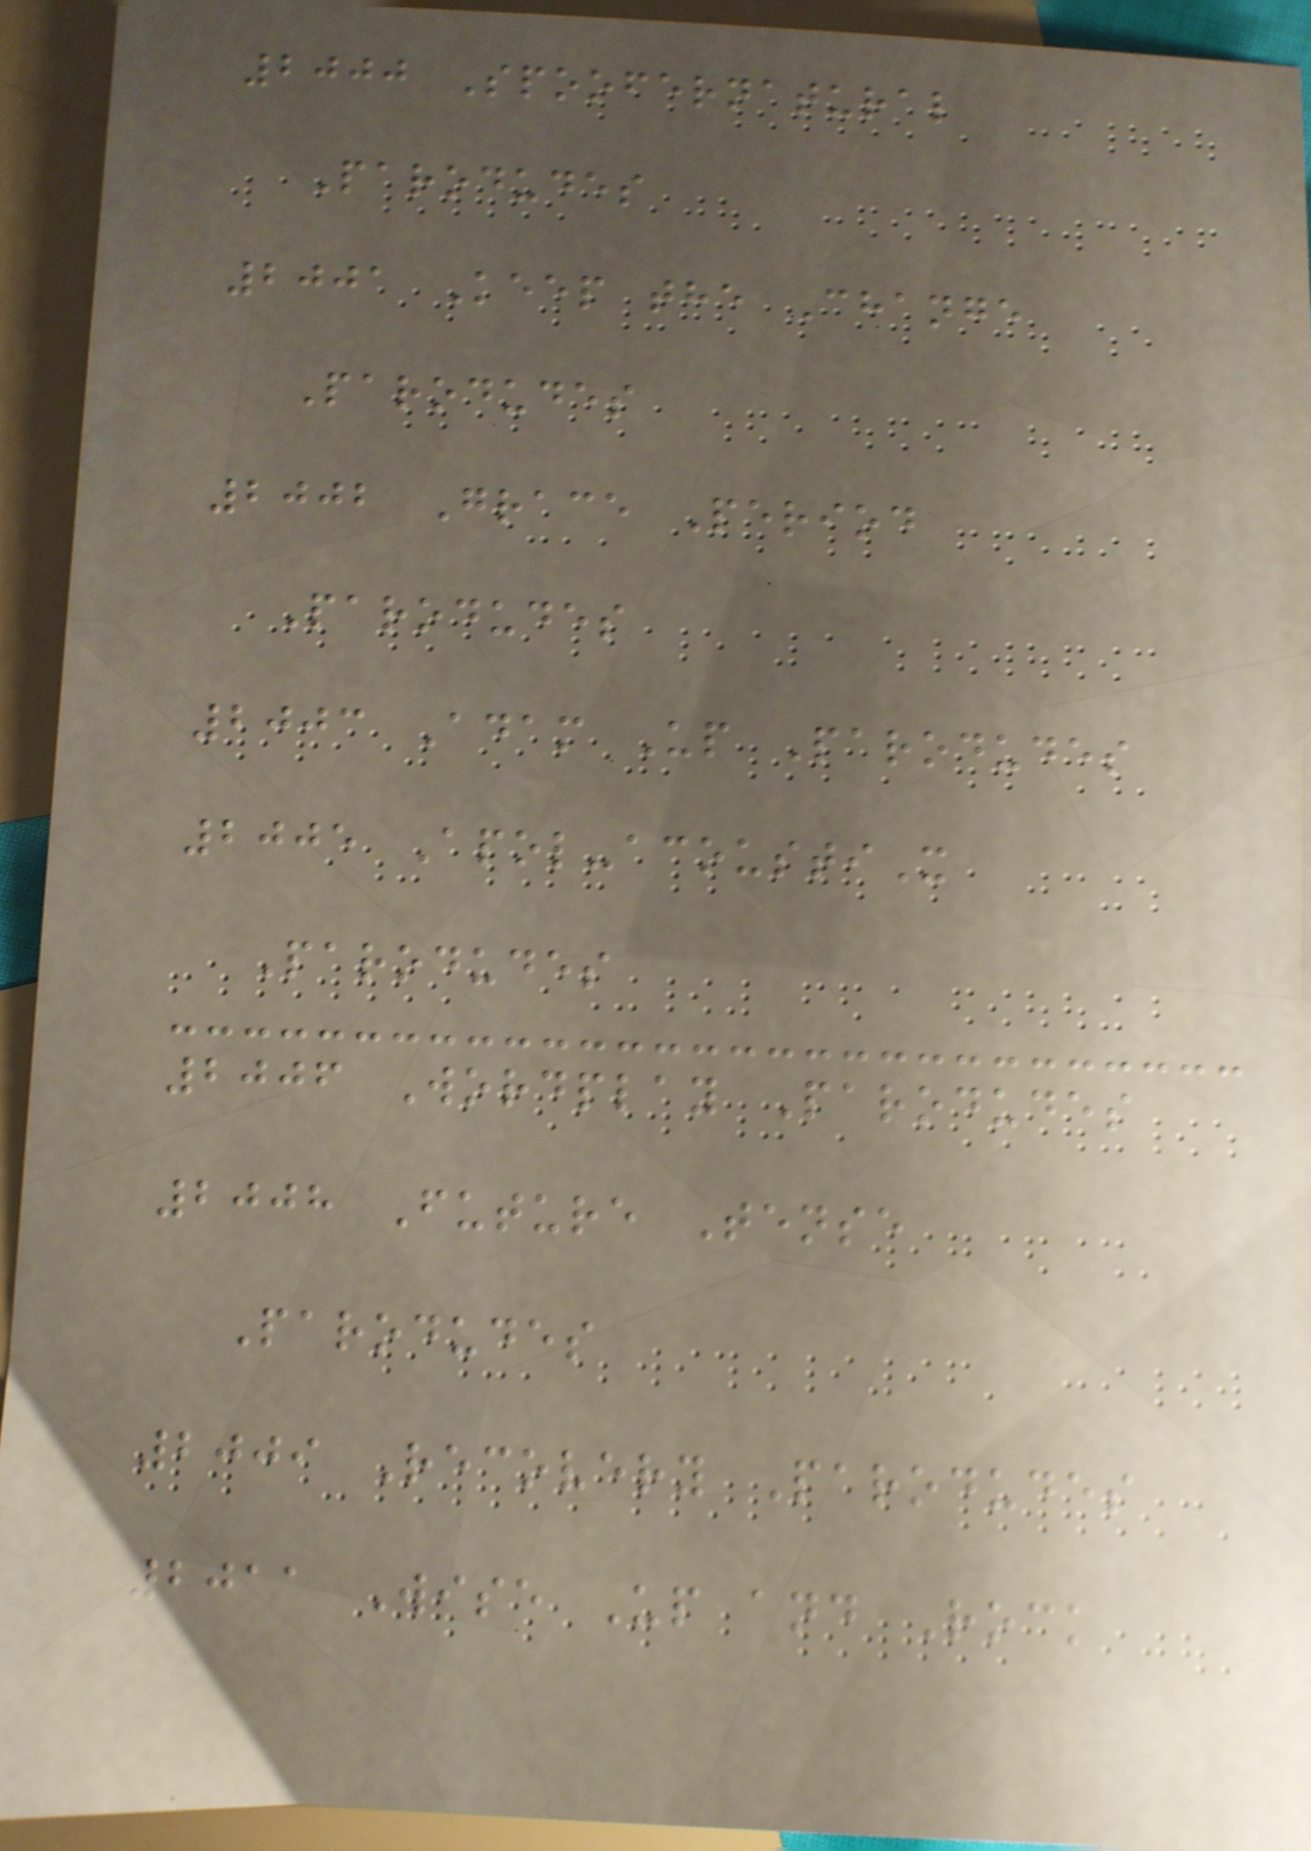2000 Spoofernatural
Parodudes
2001 Keep the Change
Parodudes
2002 Grace Period
Parodudes
2003 Adam Up Parodudes
2005 Apol-acoustiX
Parodudes
2006 Wordplay Parodudes
2008 Future Tense
Parodudes
2009 Recovery Parodudes
2011 Wise Up and Rock
